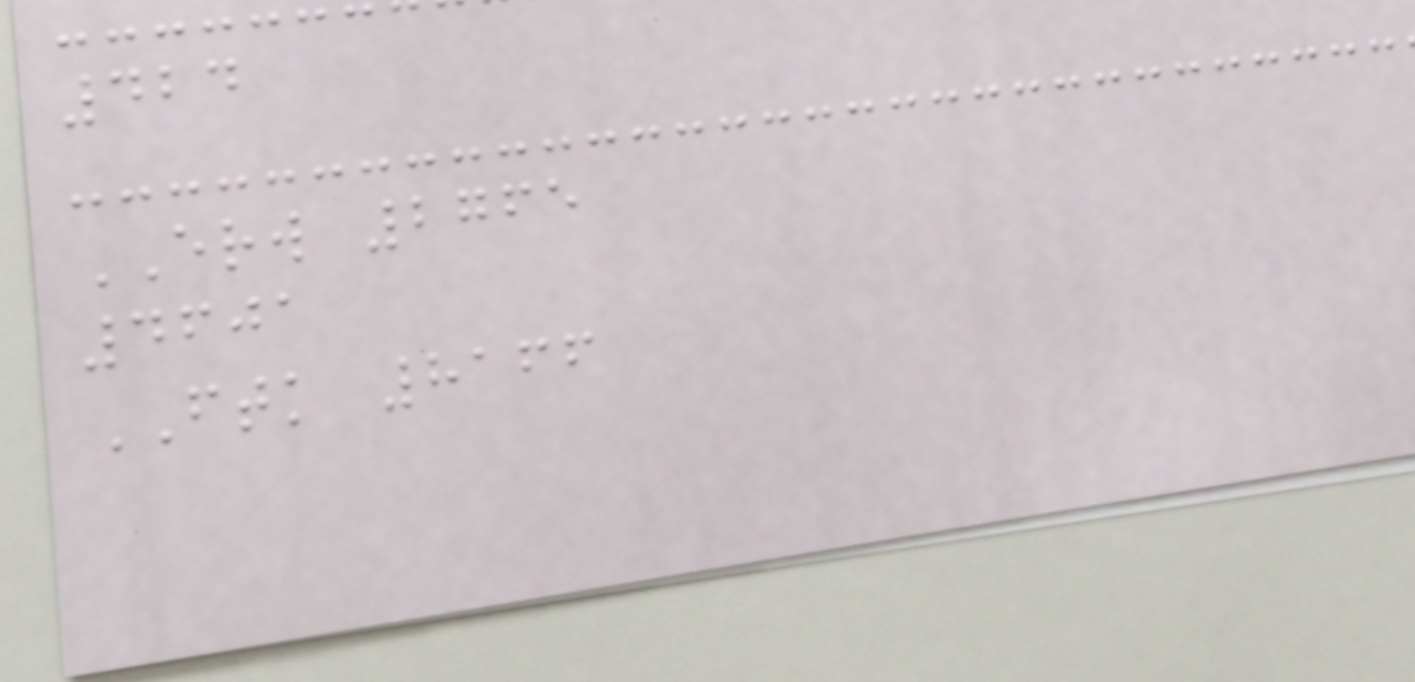424
ERW 2765
4601
FTK 8166
